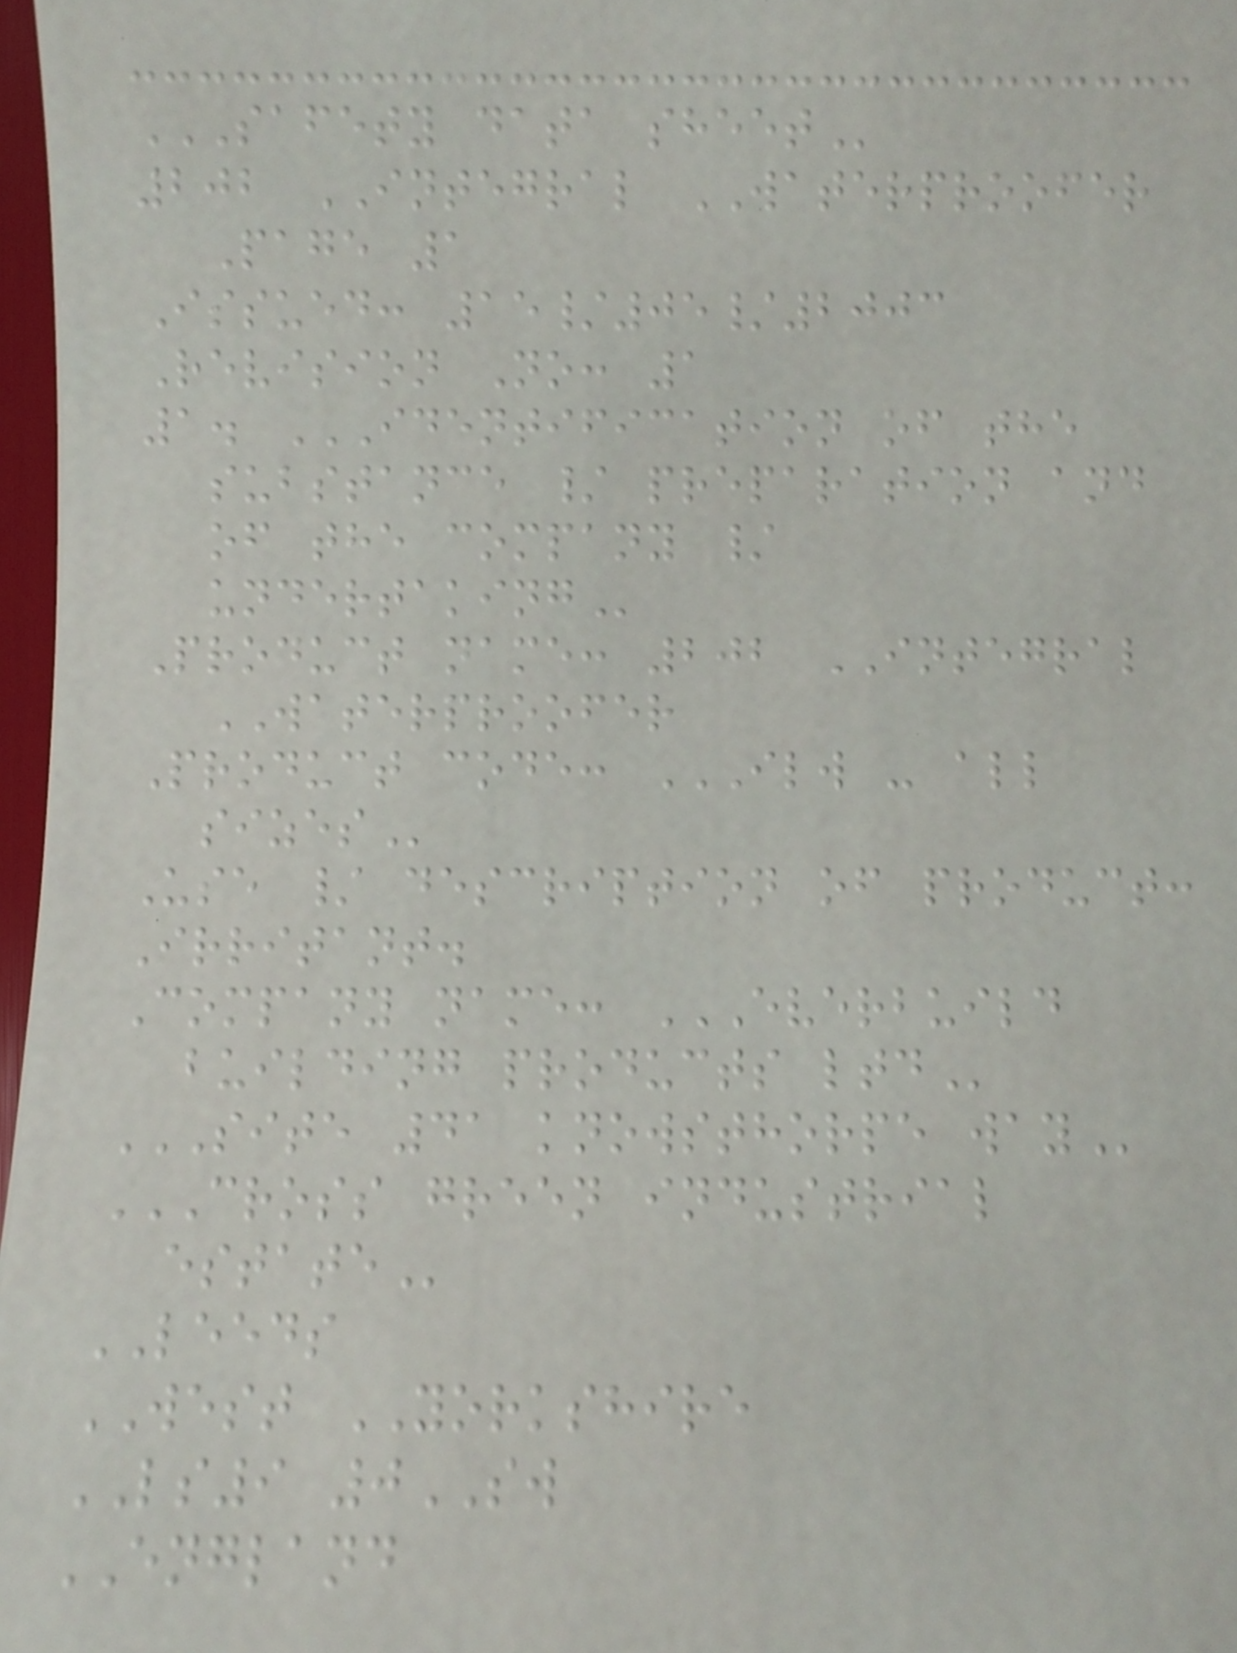SAFETY DATA SHEET
202 INTEGRAL WATERPROOFER
Page 1
Issued: 15/05/2003
Revision No: 1
1. IDENTIFICATION OF THE
SUBSTANCE / PREPARATION AND
OF THE COMPANY /
UNDERTAKING
Product name: 202 INTEGRAL
WATERPROOFER
Product code: ILW - ALL
SIZES
Use / description of product:
Irritant.
Company name: EVERBUILD
BUILDING PRODUCTS LTD
SITE 41 KNOWSTHORPE WAY
CROSS GREEN INDUSTRIAL
ESTATE
LEEDS
WEST YORKSHIRE
LS9 0SW
ENGLAND
